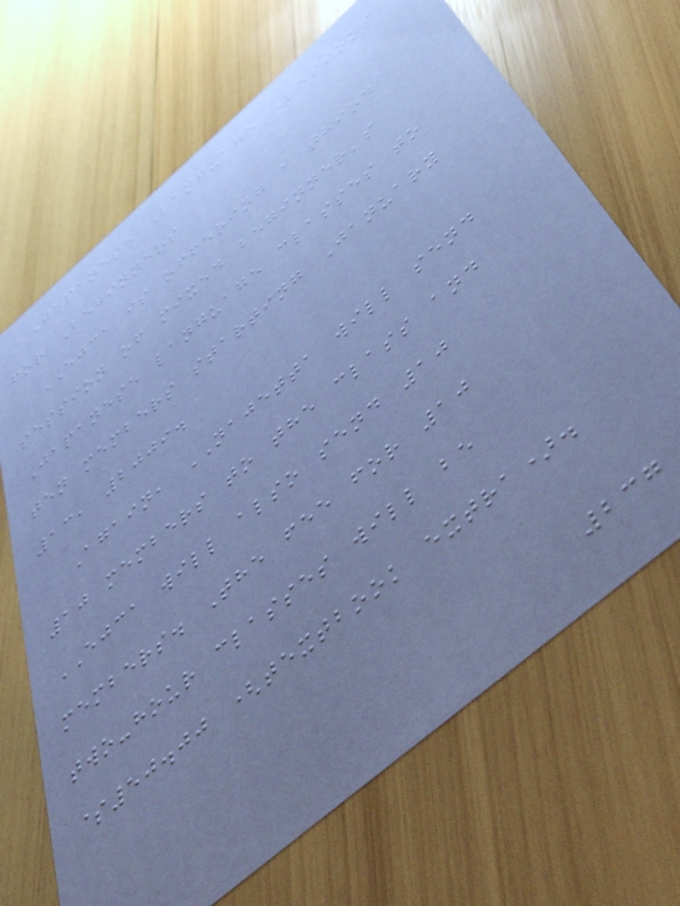Japanese Language Lessons
for Beginners
EJCA is offering a third
session of mixed beginner's
Japanese language classes to
ten members starting January
13, 2009.
Again, NAJETTA will send
10 members to the class and
EJCA will also send 10
members. The fee for 10
two-hour classes will be
$50.00 (textbook extra).
237
